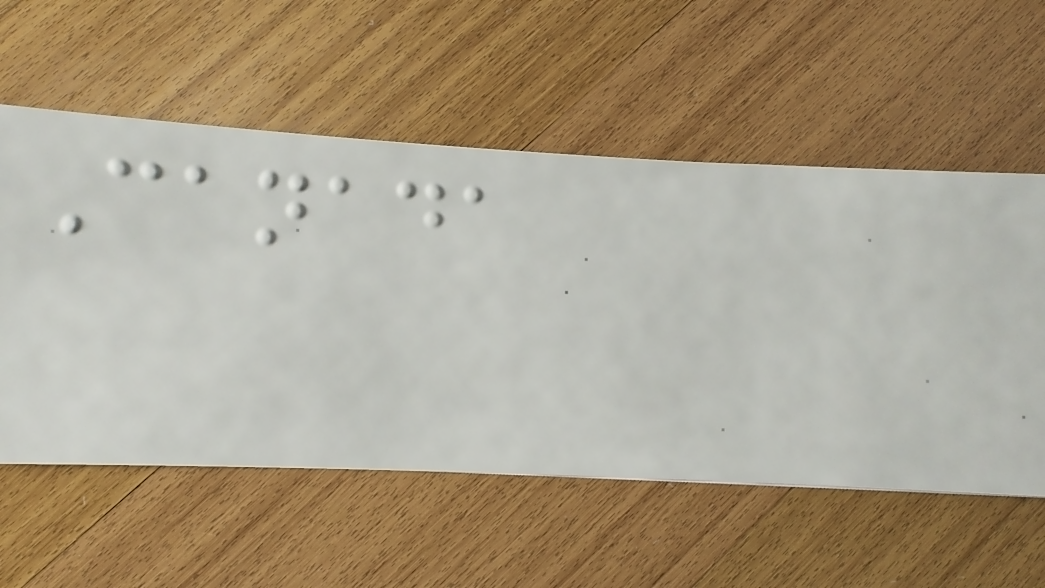Canada
